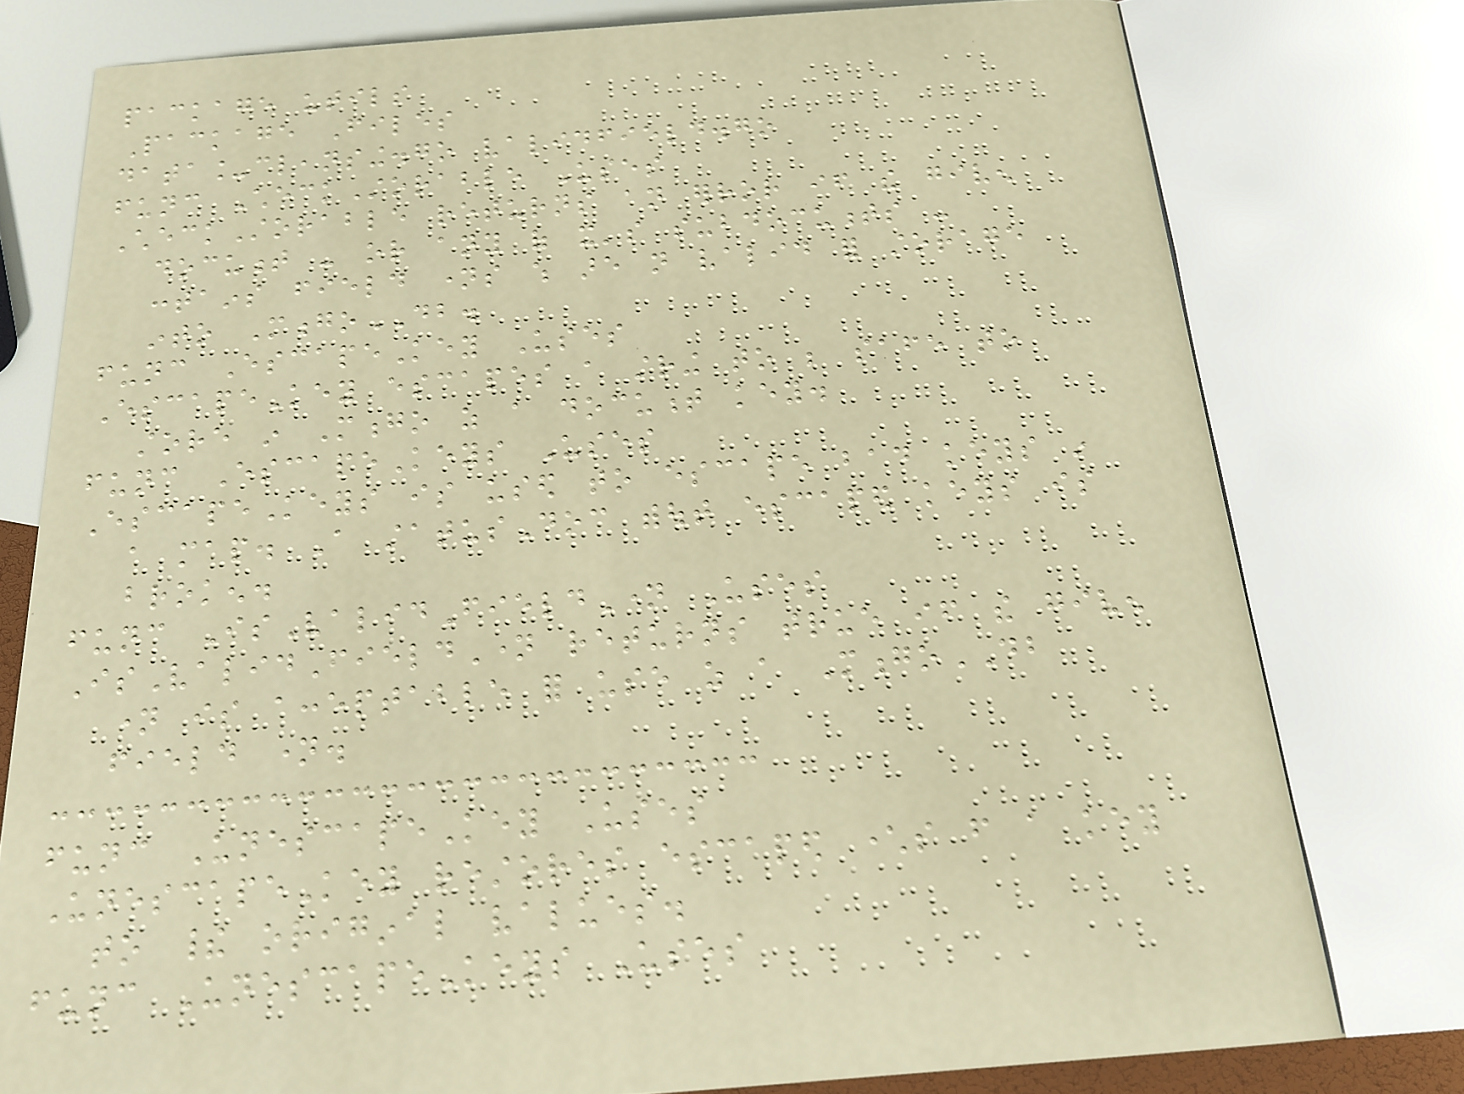package utils
Package Files
data_cleansing.go validfield.go
func CheckStorable Uses
CheckStorable returns an error if the given
document - or any of it's subdocuments -
contains field names which are not valid for storage
into MongoDB.
func EscapeKey Uses
EscapeKey escapes a string to be safe to
store in Mongo as a document key.
func EscapeKeys Uses
EscapeKeys is used to escape bad keys in
a map. A statusDoc without escaped keys is
broken.
func IsValidFieldName Uses
IsValidFieldName returns true if the given
name is acceptable for use as a MongoDB
field name.
func UnescapeKey Uses
UnescapeKey restores escaped characters from a key
to their original values.
func UnescapeKeys Uses
